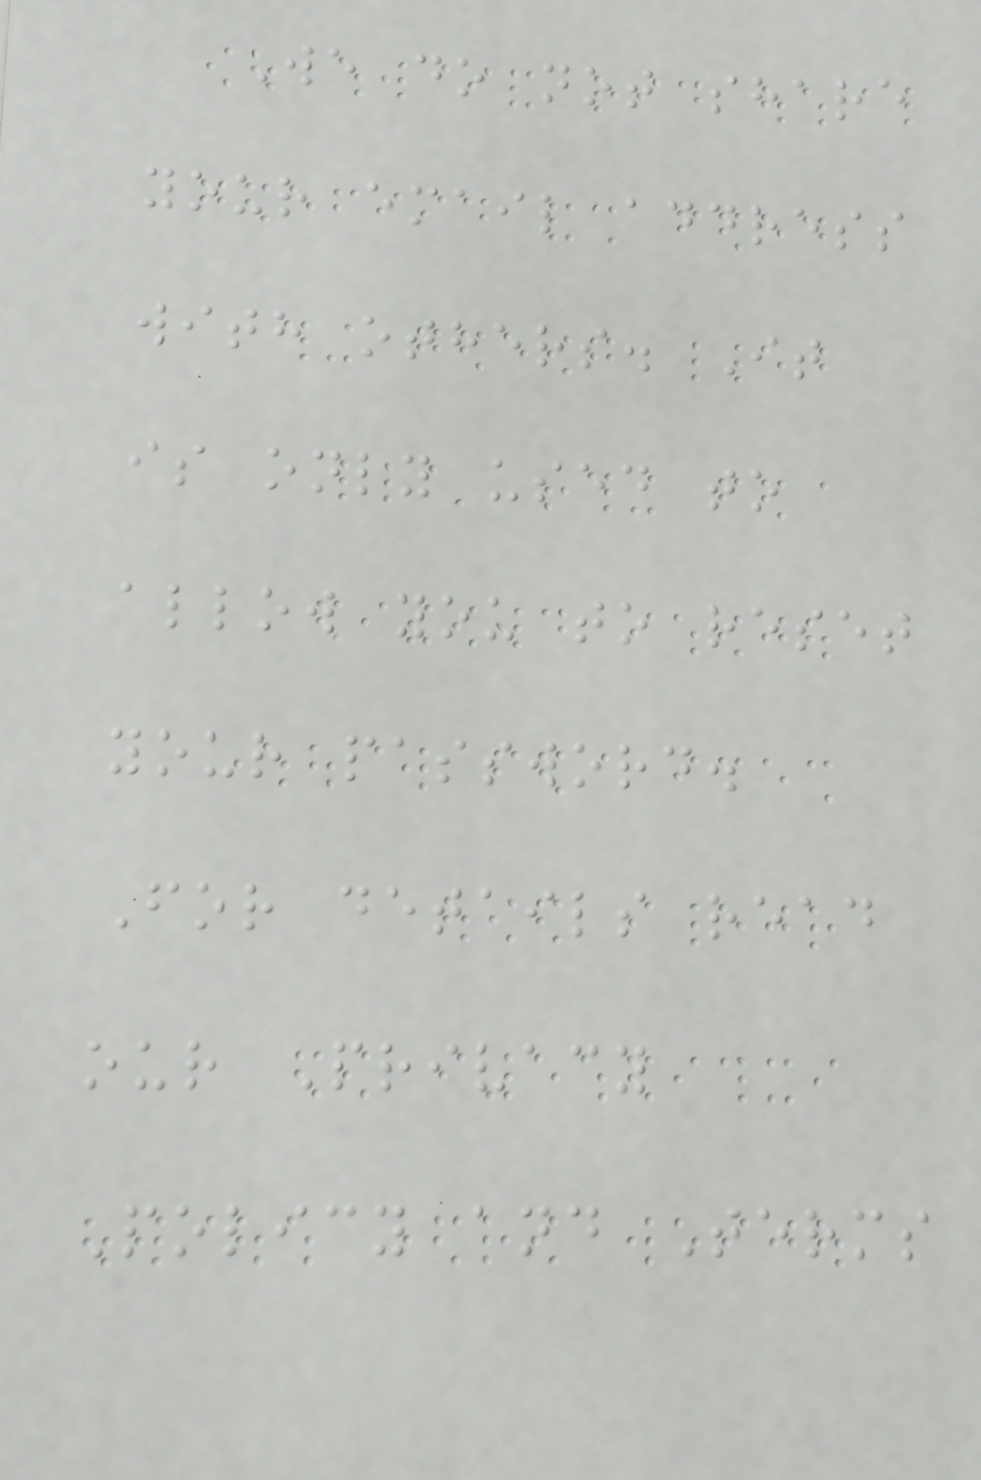We do not share
your email address
with others. It
is only used to
allow you to reset
your password.
For details read
our Privacy
Policy and Terms
